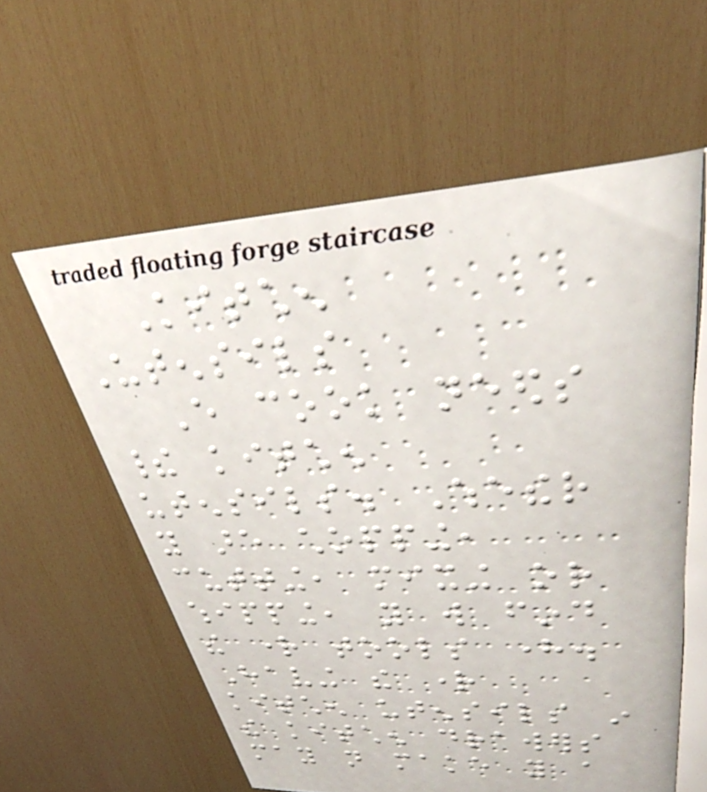Kitchen
Utensils
Every cook needs
their kitchen
utensils. Whether
you are chopping,
cutting, mixing or
whipping, you will find
the right tools here.
Having the right
kitchen utensils in
the kitchen drawers
may not make you a
